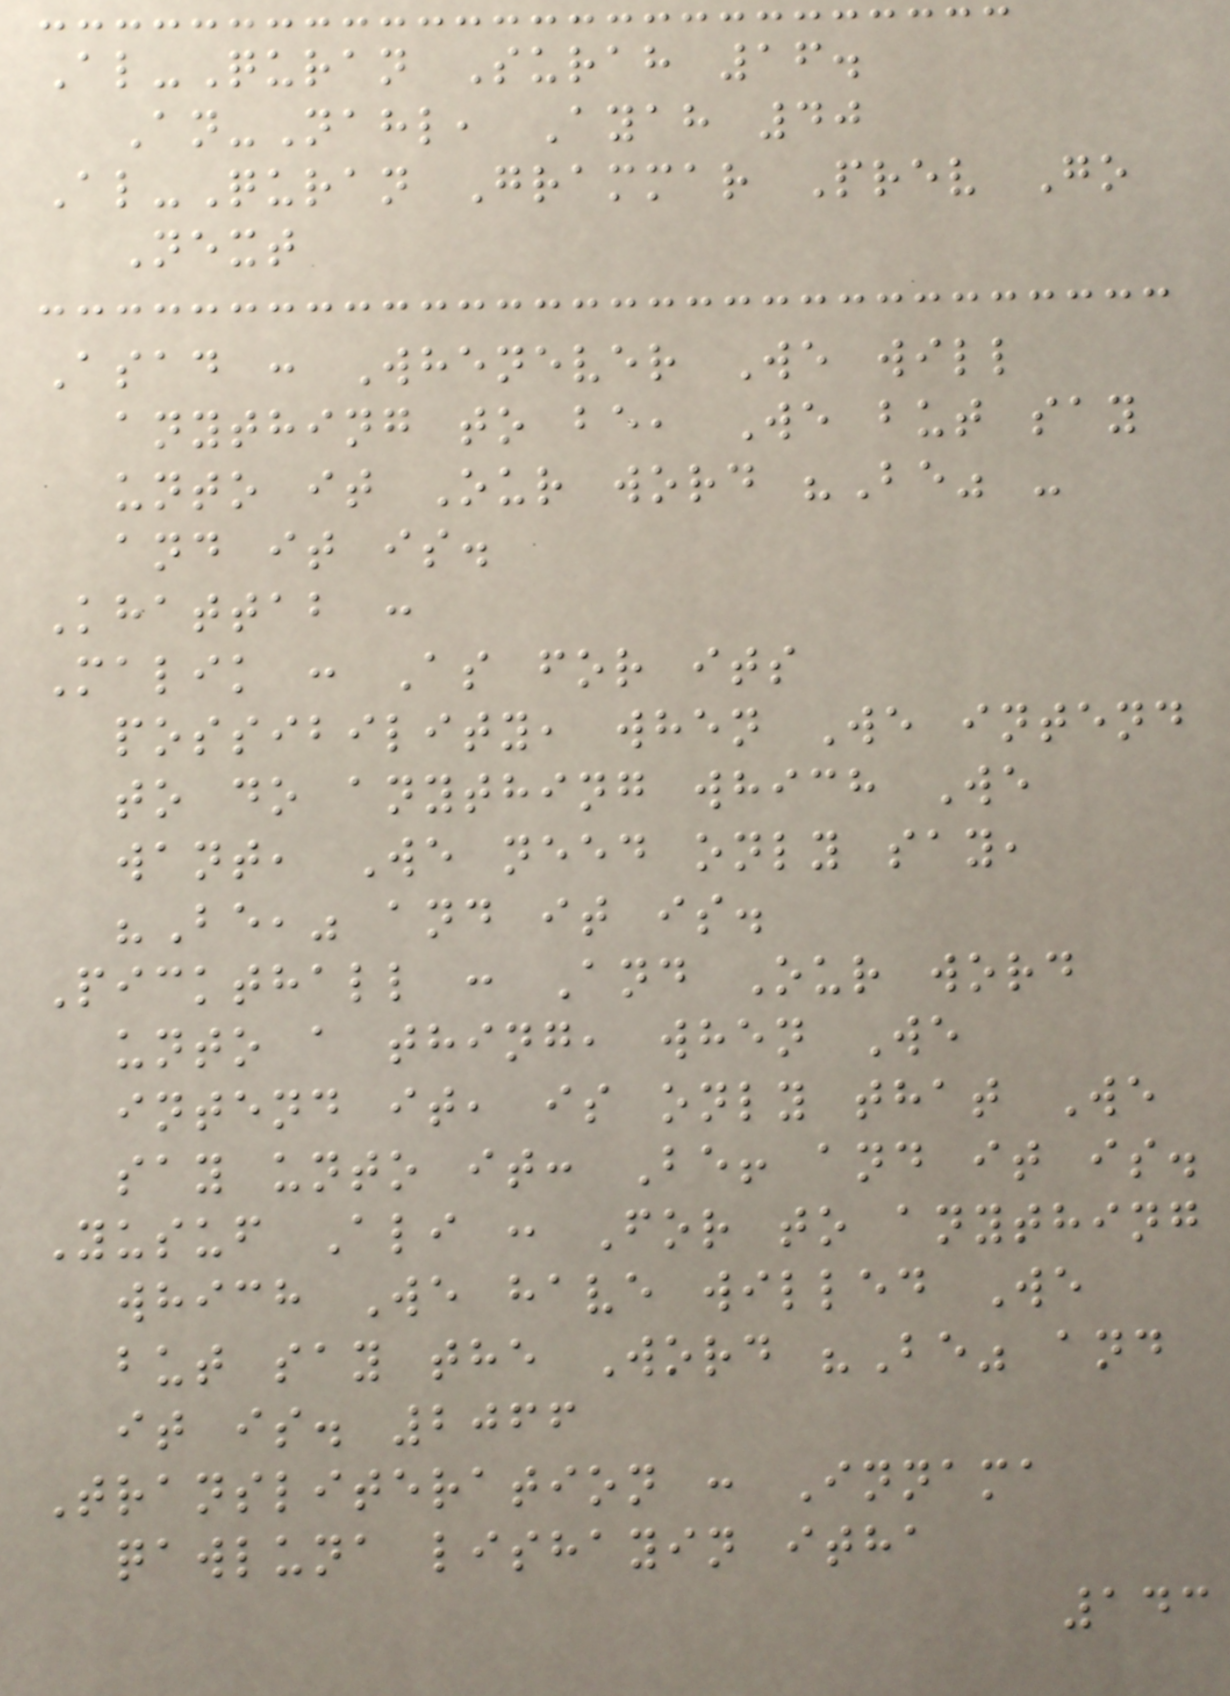Al-Quran Surah 16.
An-Nahl, Ayah 40
Al-Quran Grammar Prev Go
Next
Asad : Whenever We will
anything to be, We but say
unto it Our word "Be" -
and it is.
Khattab :
Malik : As for its
possibility, when We intend
to do anything which We
want, We need only say,
"Be," and it is.
Pickthall : And Our word
unto a thing, when We
intend it, is only that We
say unto it: Be! and it is.
Yusuf Ali : For to anything
which We have willed We
but say the Word "Be" and
it is. 2066
Transliteration : Innama
qawluna lishayin itha
143
